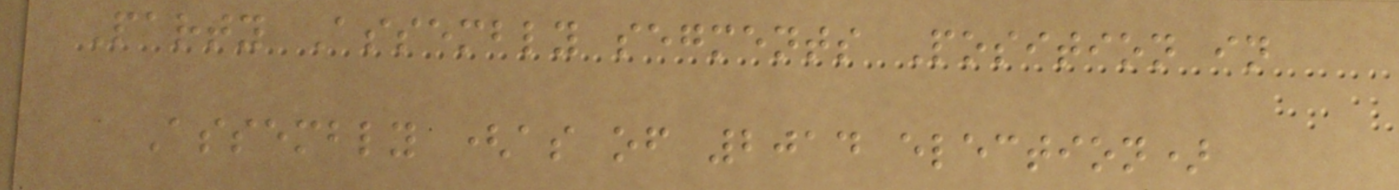Party Assembly segments Position in
Assembly (as of 2014 election)
